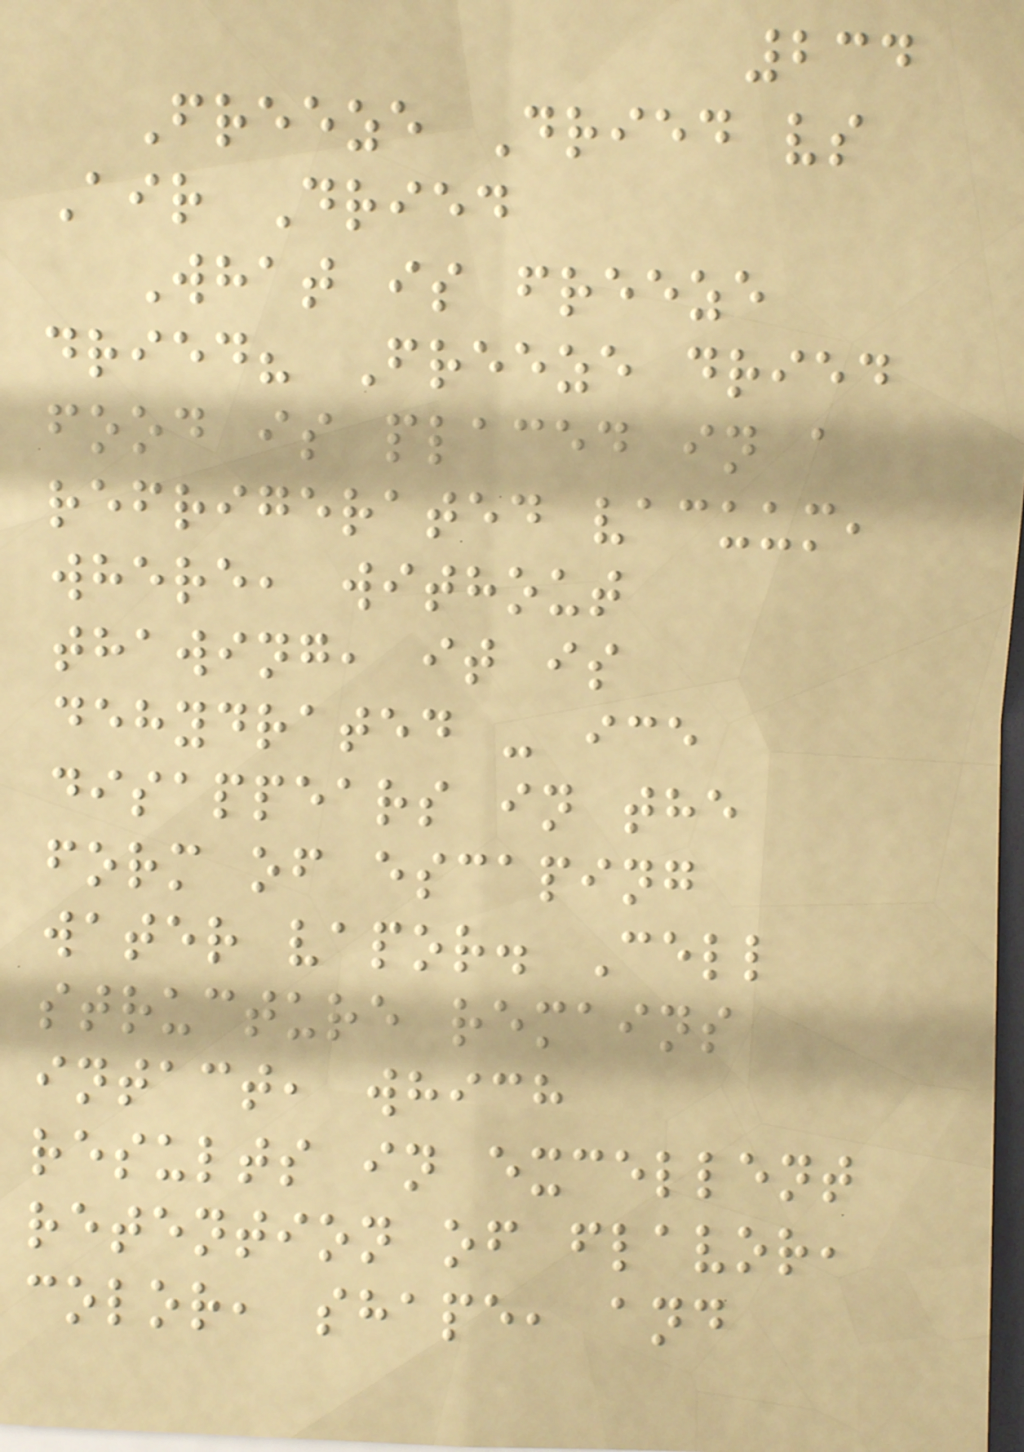234
Freeze Dried vs
Air Dried
What is freeze
dried? Freeze dried
food is placed in a
refrigerated vacuum,
where, without
thawing, it is
dehydrated - ice
disappears in the
form of escaping
water vapor. Cell
structure remains
intact, which
results in excellent
retention of flavor,
color, shape, and
